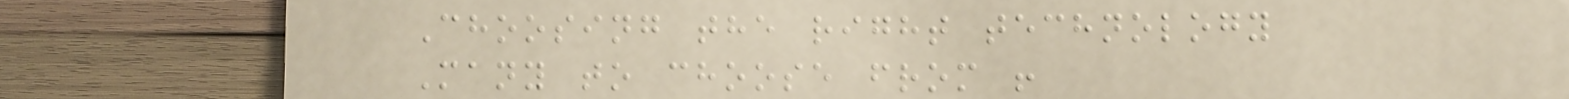Choosing the right technology
Many to choose from !
